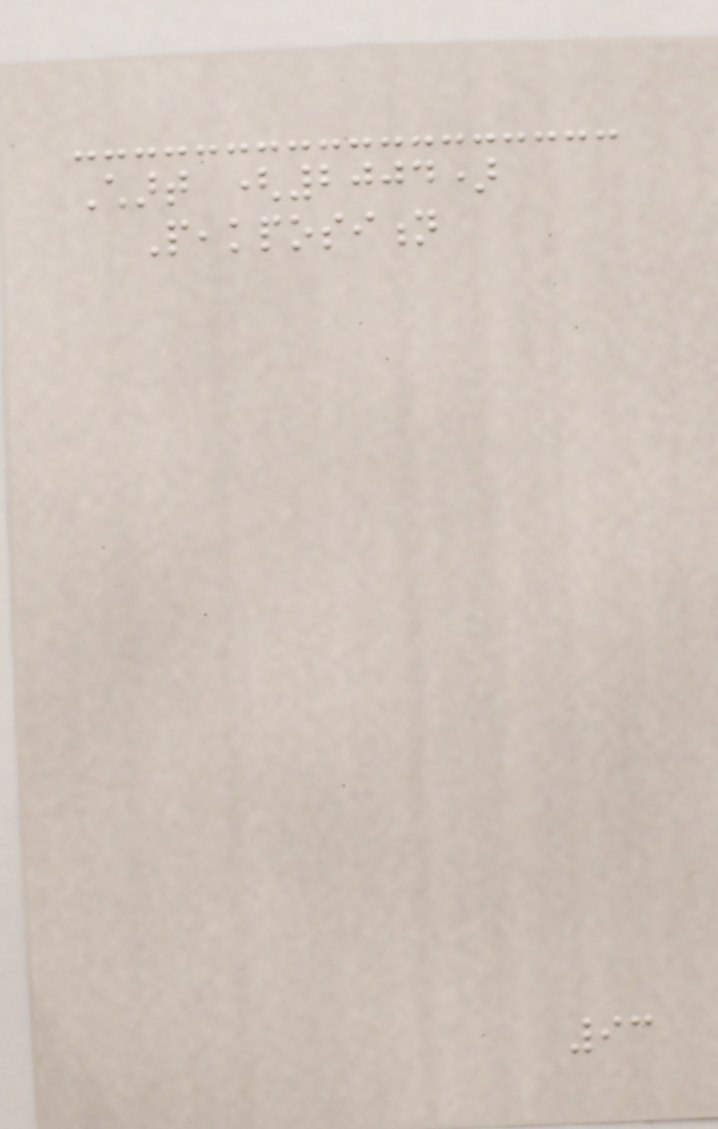Chart (2004)
Peakposition
93
